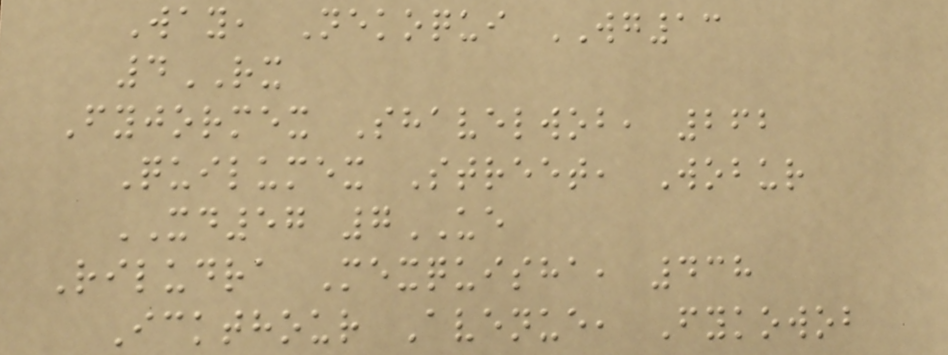Way, Nekoqui WG13
4RX
Fyjormex Shavelwob, 262
Quilumex Street, Wobur
XD57 7UE
Riludra Mexquisha, 438
Ickthour Avenue, Fykowob
